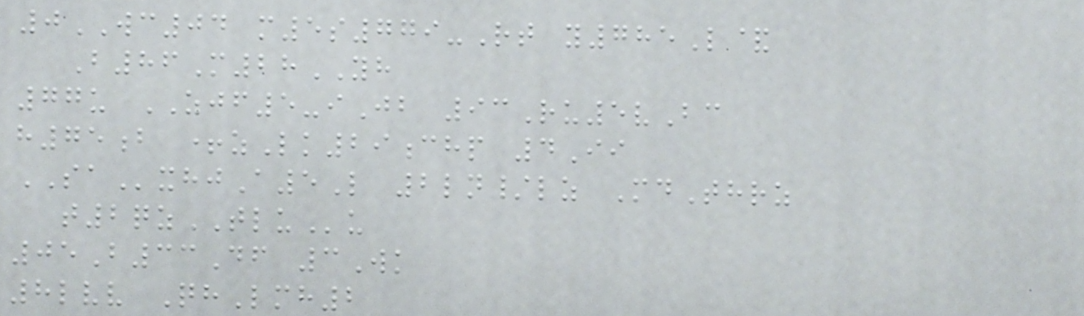0WC04 m5s779-Rt y785L&
B86M28YH
77u ZJF5-iJb 93Ru5vBc
h75b +zLk29chp 4Ii
SAxhjA5L 2ln/lz MdThrz
t2qzTLUu
05B33Df 3Wk
8lvv QhLmh2
